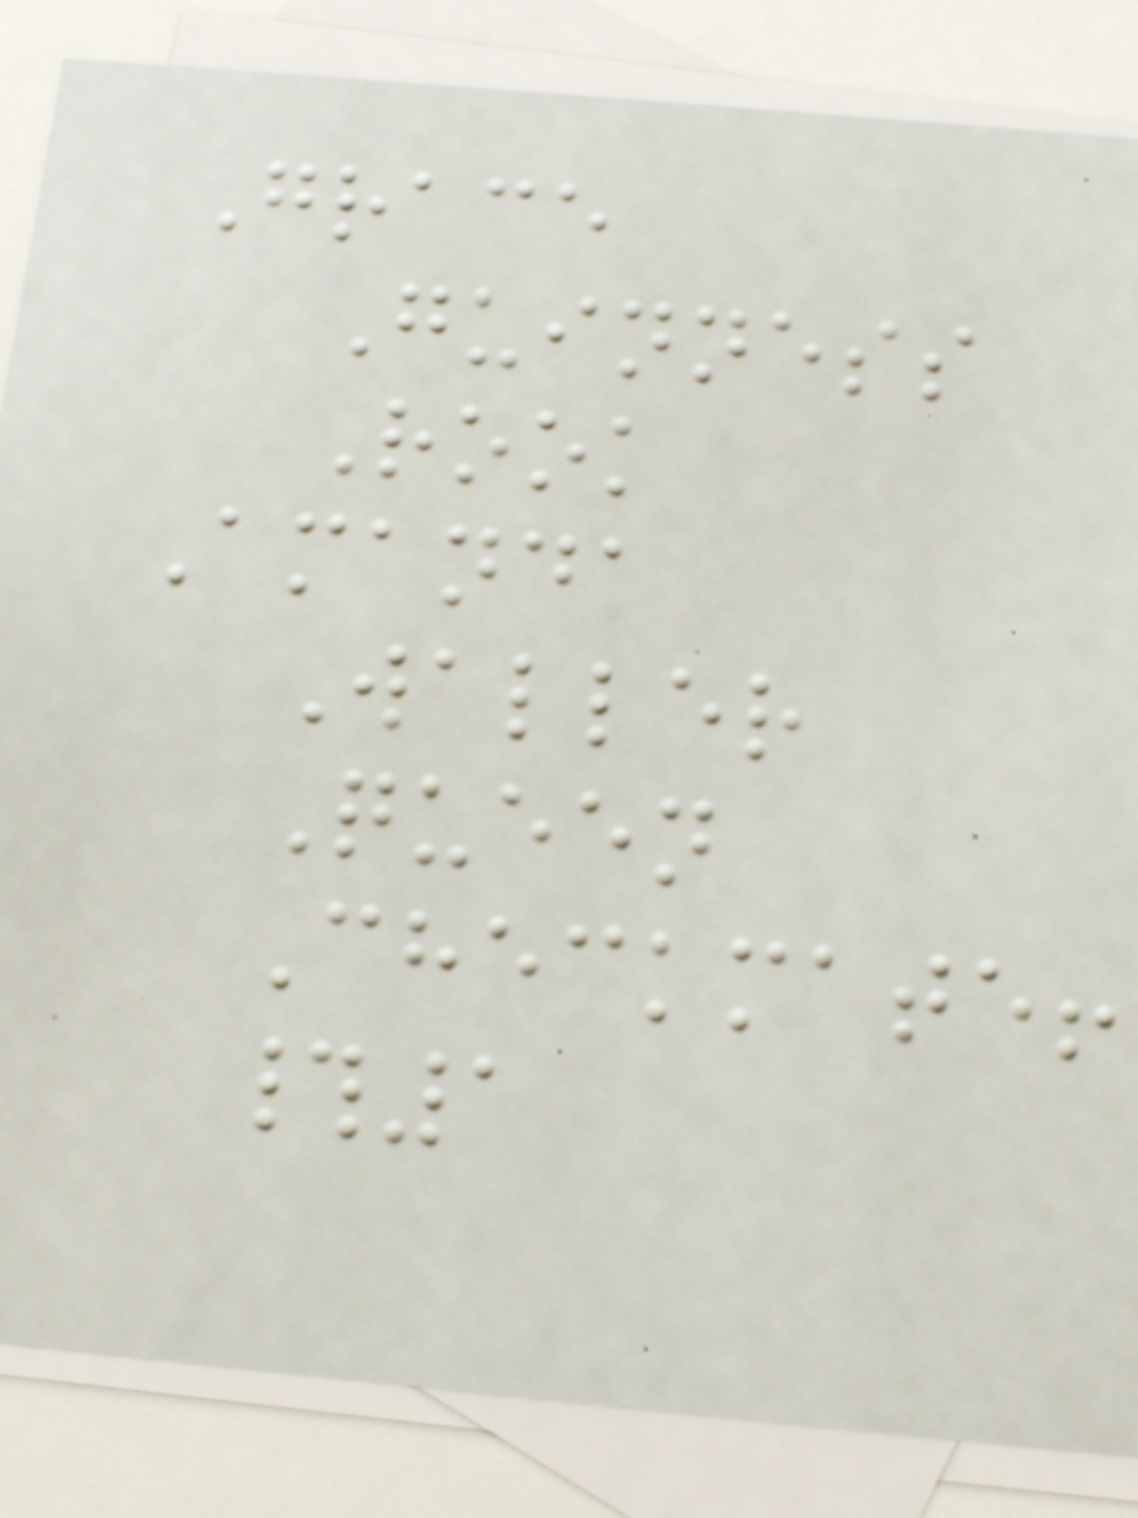Grace
Guinness
Rook
Amanda
Waller
Queen
Checkmate!
#1
